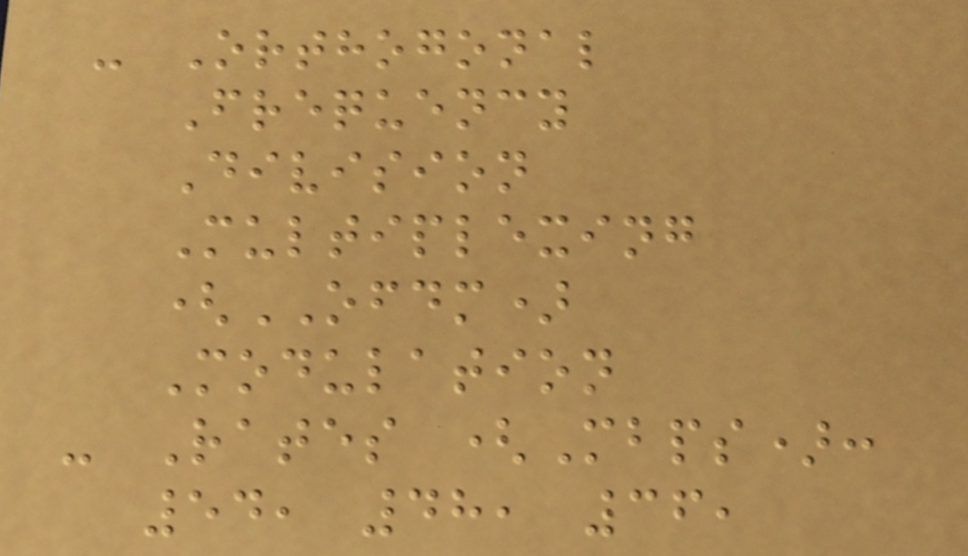- Orthogonal
Frequency
Division
Multiplexing
(OFDM)
Modulation
- Rates (Mbps):
54, 48, 36,
